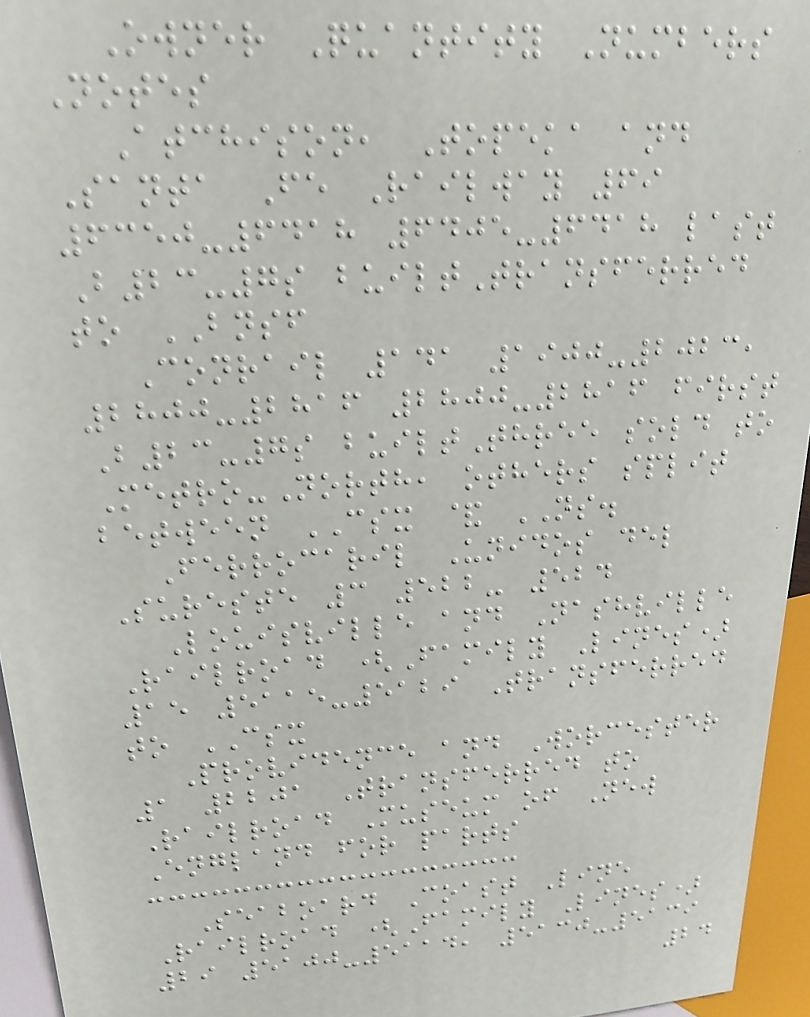Owner Quantity Numbers
Notes
Atchison, Topeka and
Santa Fe Railway 69
6350-6418 6405-6418 last
B23-7s builtTransferred
to BNSF
Conrail 141 1900-2023,
2800-2816 2800-2816 first
B23-7s builtThree sold to
Metro-North, others split
between CSX & NS.
Ferrocaril Unidos del
Sureste 3 522- 524
Louisville and Nashville
Railroad (Family Lines)
15 5115-5129 Transferred
to CSX
Providence and Worcester
1 2201 Transferred to
Railroad Museum of New
England for parts
Seaboard Coast Line
Railroad (Family Lines)
29 5100-5114, 5130-5139
24
